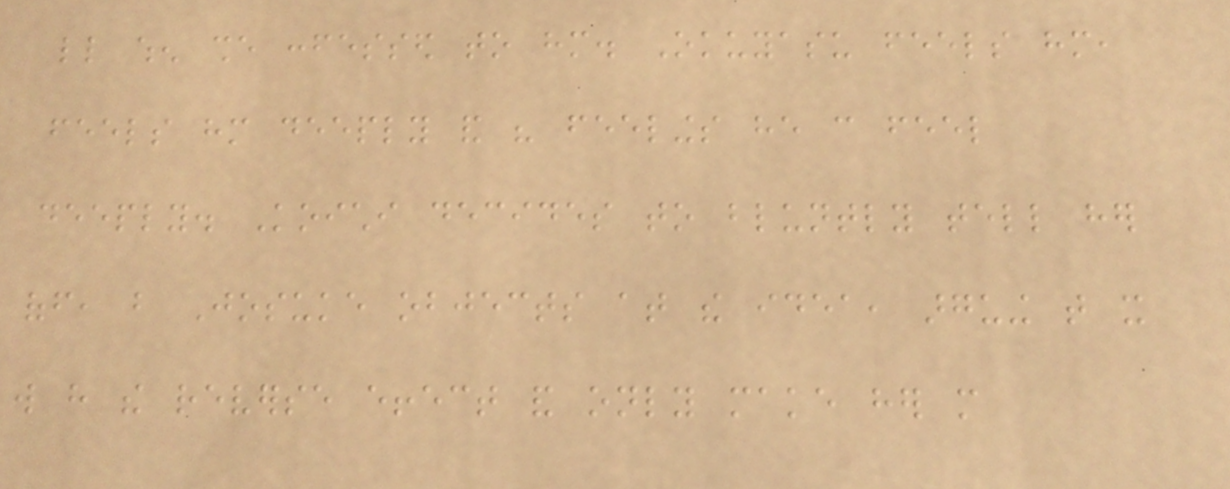little when she confessed to him. Okuyasu feels him,
feels him deeply and his feelings he can feel
deeply. Koichi decides to bluntly tell her
off, but Josuke objects at the idea, arguing that it
will have the reverse effect and only make her more
